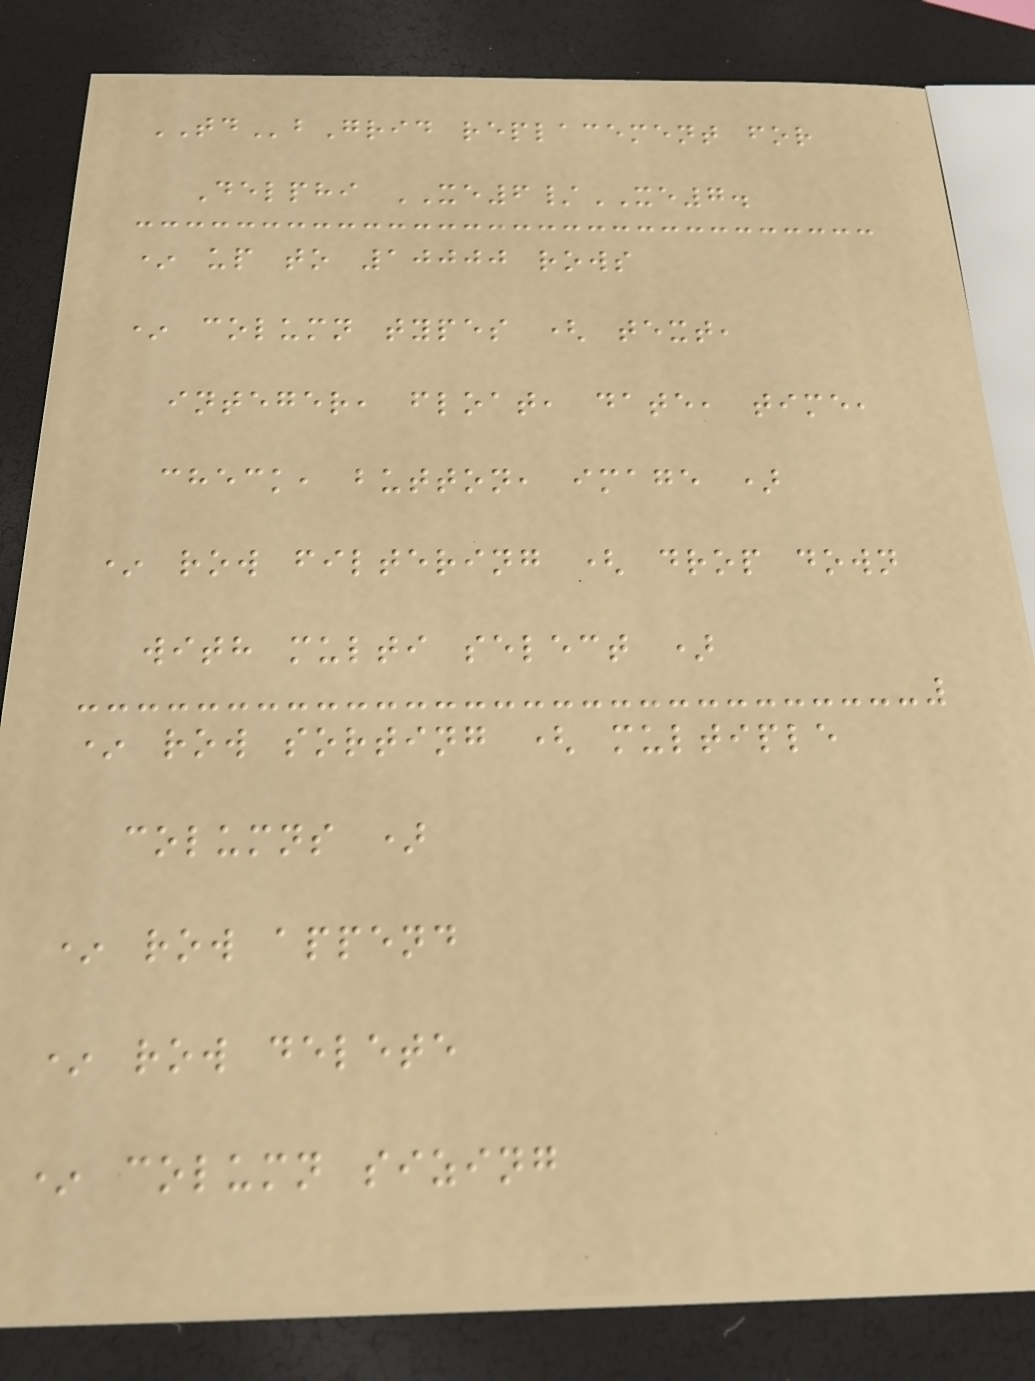TDbGrid replacement for
Delphi XE6/XE7.
* up to 10000 rows
* column types ( text,
integer, float, date, time,
check, button, image )
* row filtering ( drop down
with multi select )
* row sorting ( multiple
columns )
* row append
* row delete
* column sizing
